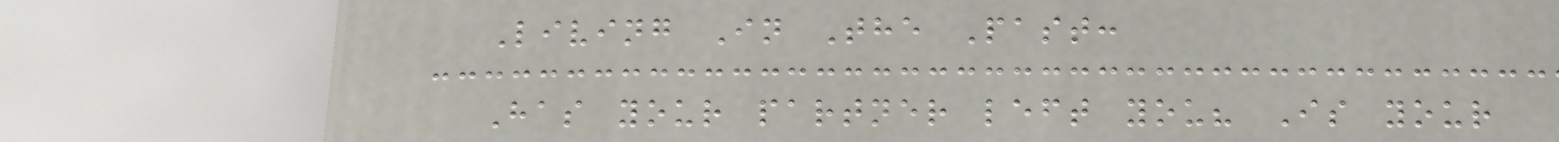Living In The Past:
Has your partner left you? Is your
